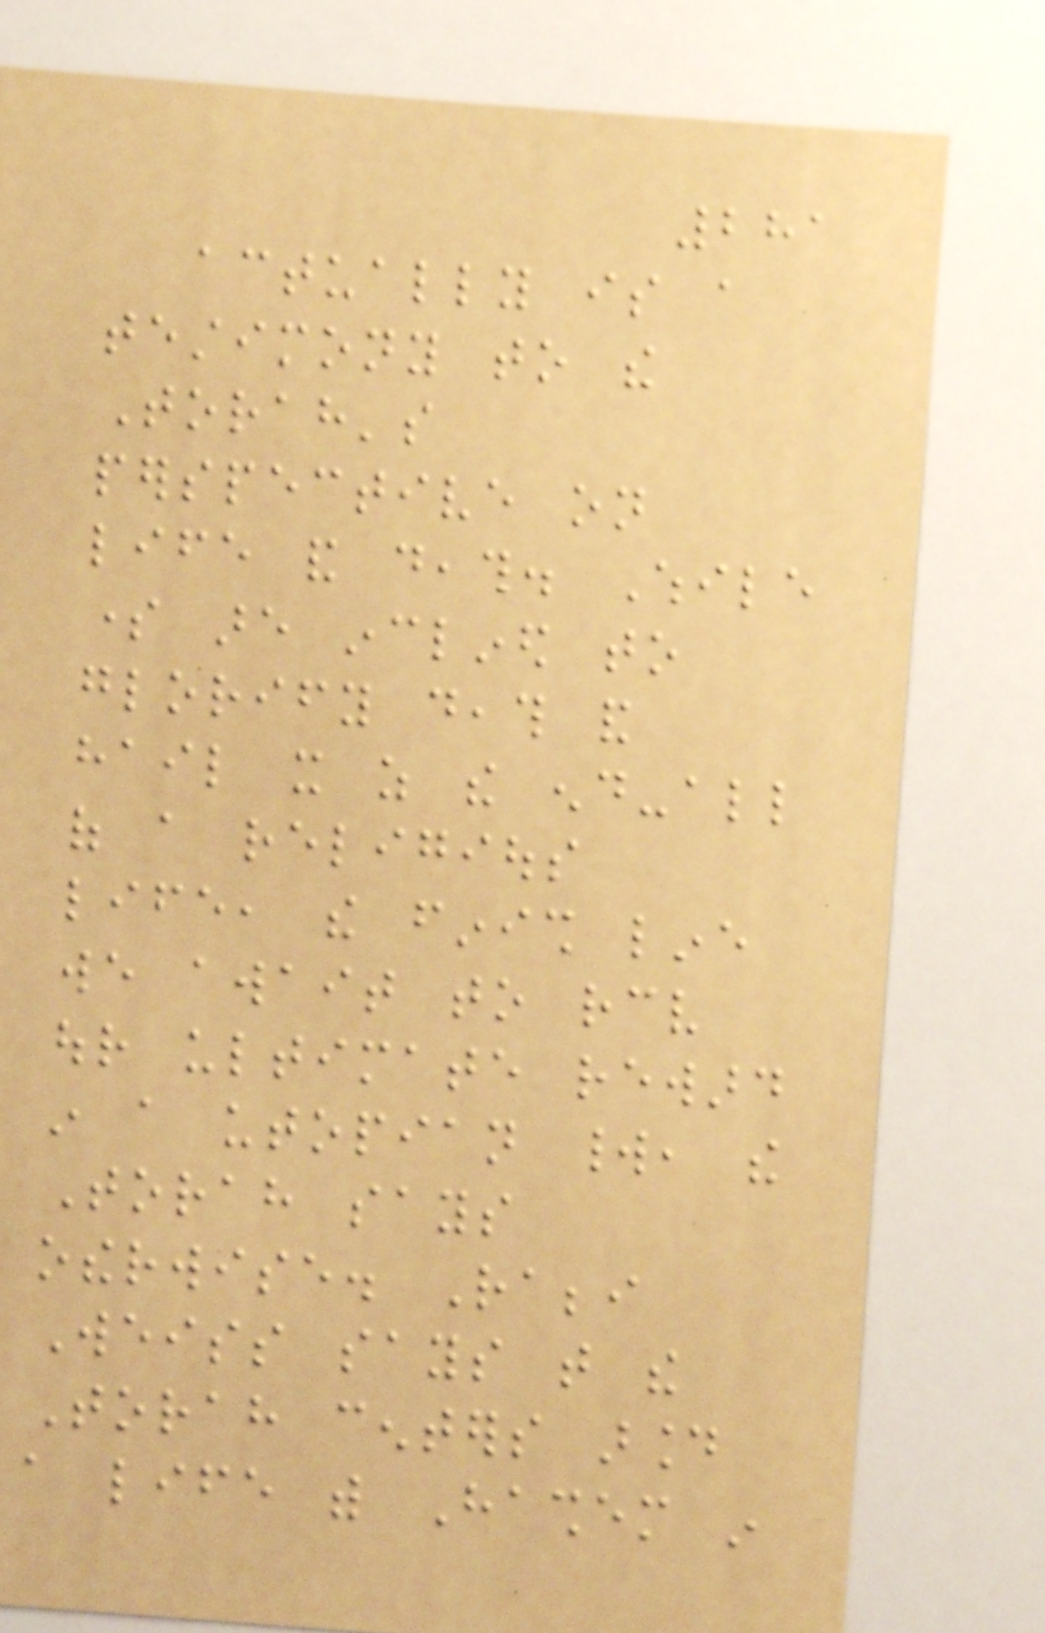281
actually is a
testimony to the
Torah's
perspective on
life and death. While
some are inclined to
glorify death and
hail it as the end-all
of a religious
life, the finish line
we await to receive
our ultimate reward
in a utopian world, the
Torah says
otherwise. Rabbi
Weiss says that the
Torah centers around
a life with Hashem in
